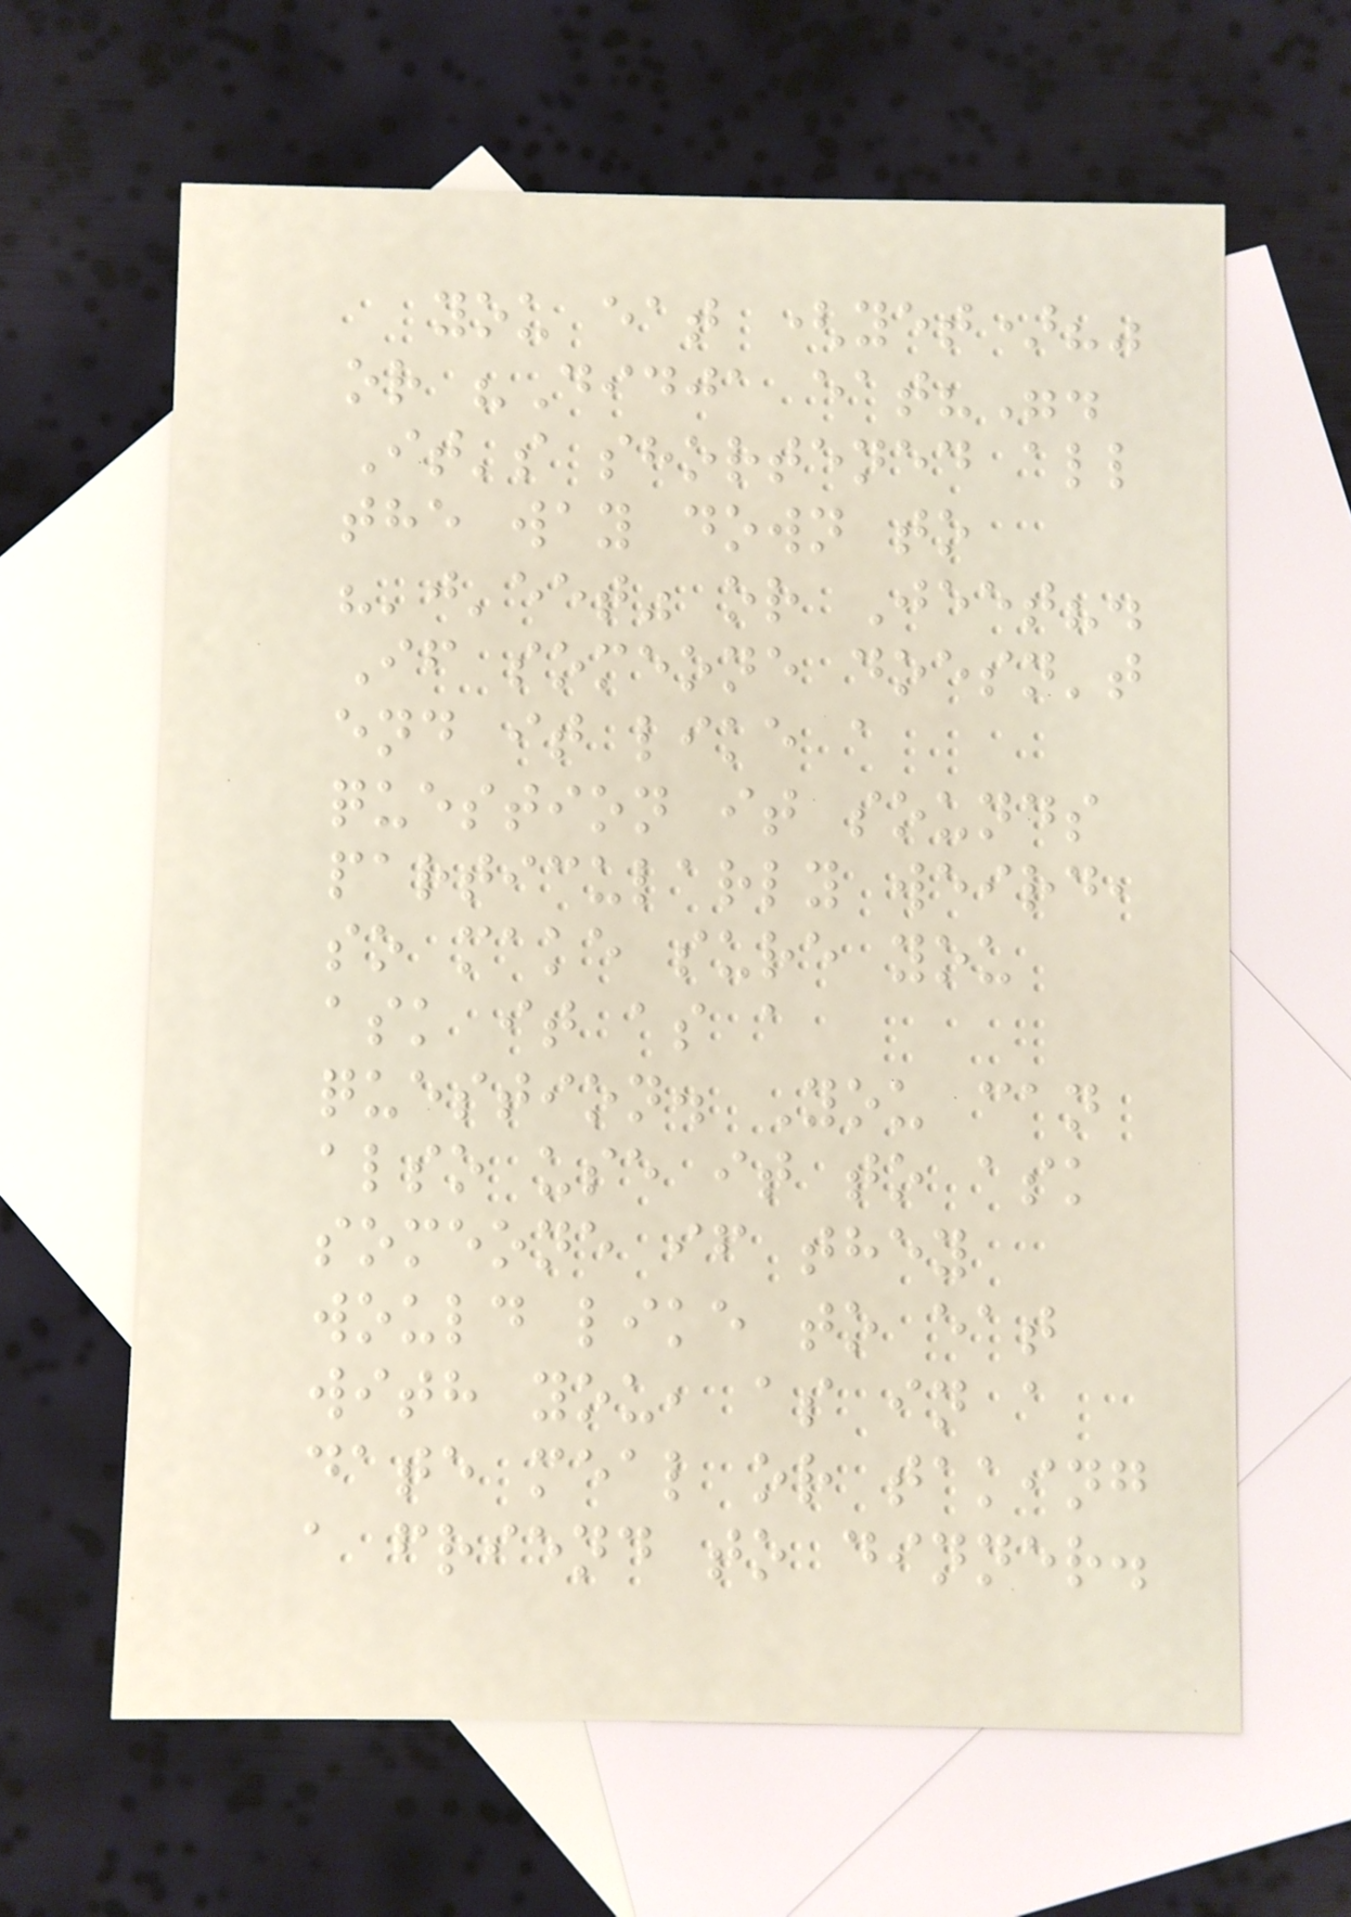you eat (yet)?"
or "Didja eat?".
It's shortened all
the way down to
"'j'eet" or Jeet?.
If someone doesn't
end it like a
question it sounds
particularly weird,
so make sure you
ask it as a
question. You can
also use it to ask
someone if they
would like to eat
with you, as in a
date meal or taking
a friend to dinner.
